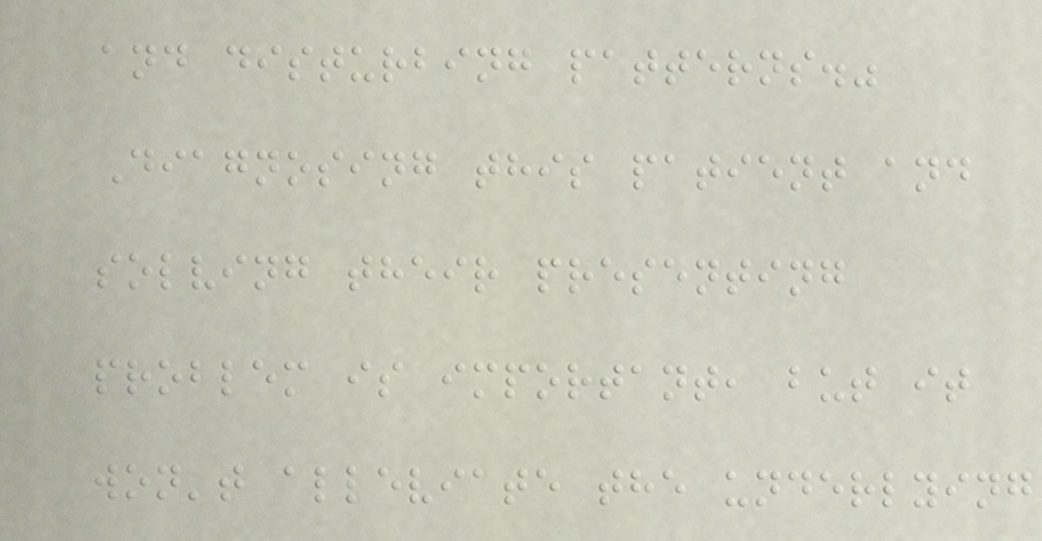and disturbing patterns."
Diagnosing this patient and
solving their presenting
problem is important, but it
won't alleviate the underlying
